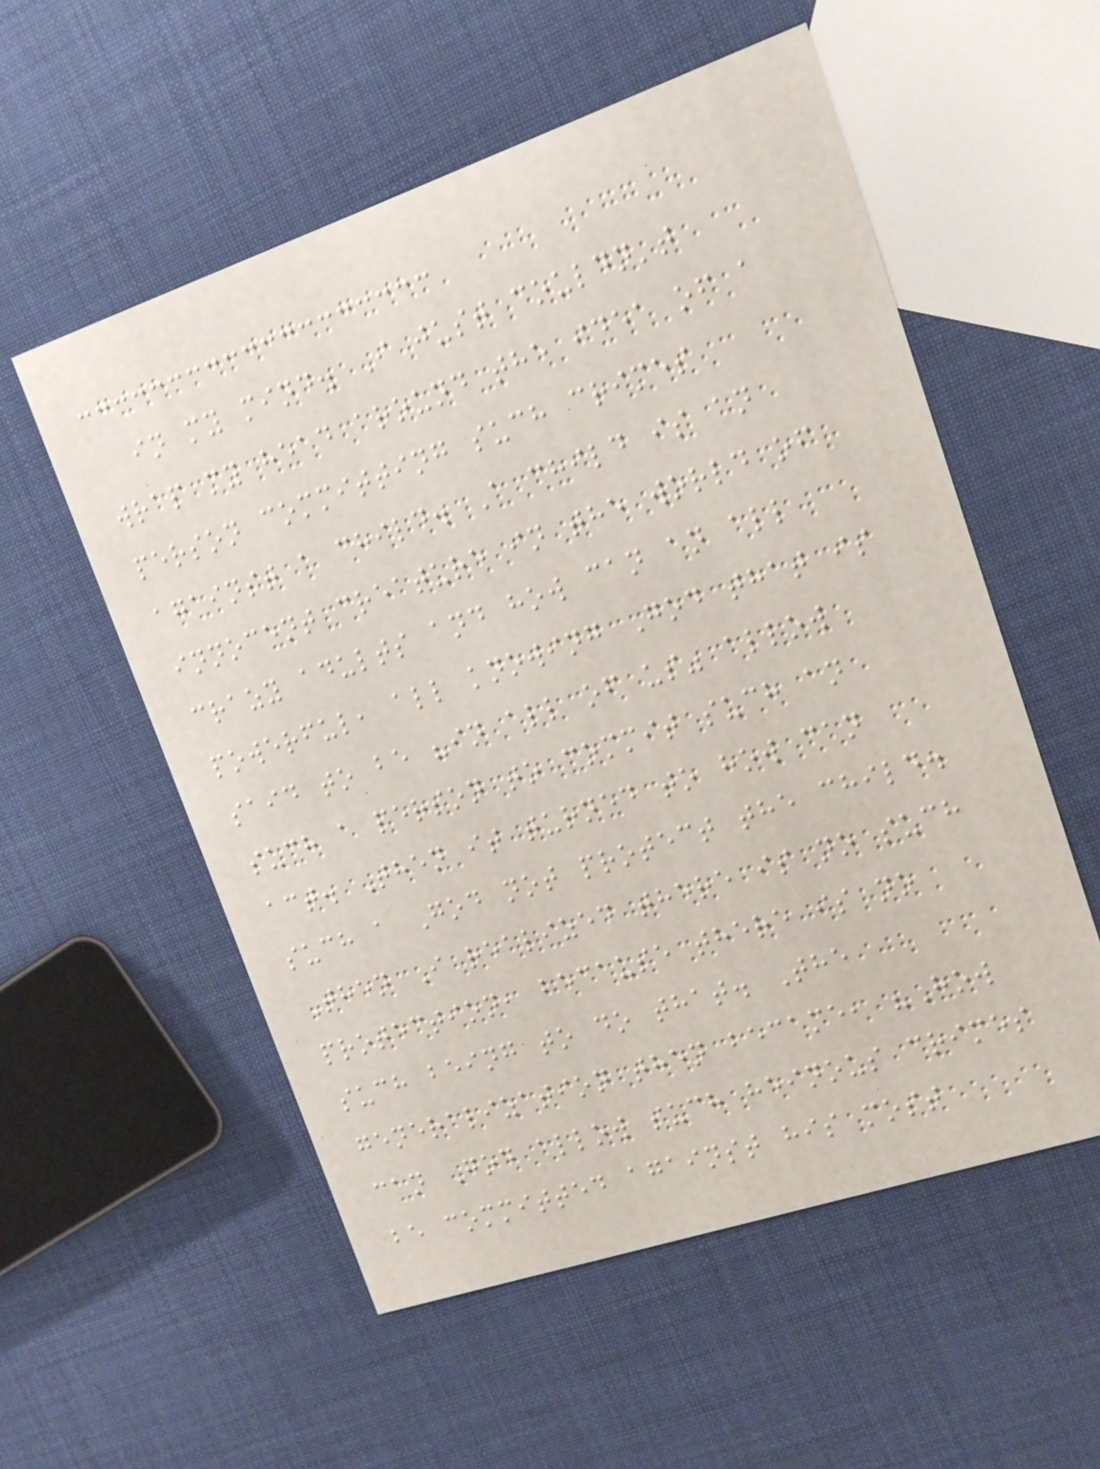in my mind. I just couldn't
wrap my head around the idea of a
person committing such crimes
against a child. A child is an
innocent creature in the world of
crazy adults and how can an all
powerful, all knowing God that is
said to be "in all of us" allow
such a person to commit such an
act. Then it turned to how can
such a God not protect the child.
Then I realized there is no such
protection, because there is no
such being to do that. The
generalization then became, "How
can God allow such heinous crimes
be committed against his most
